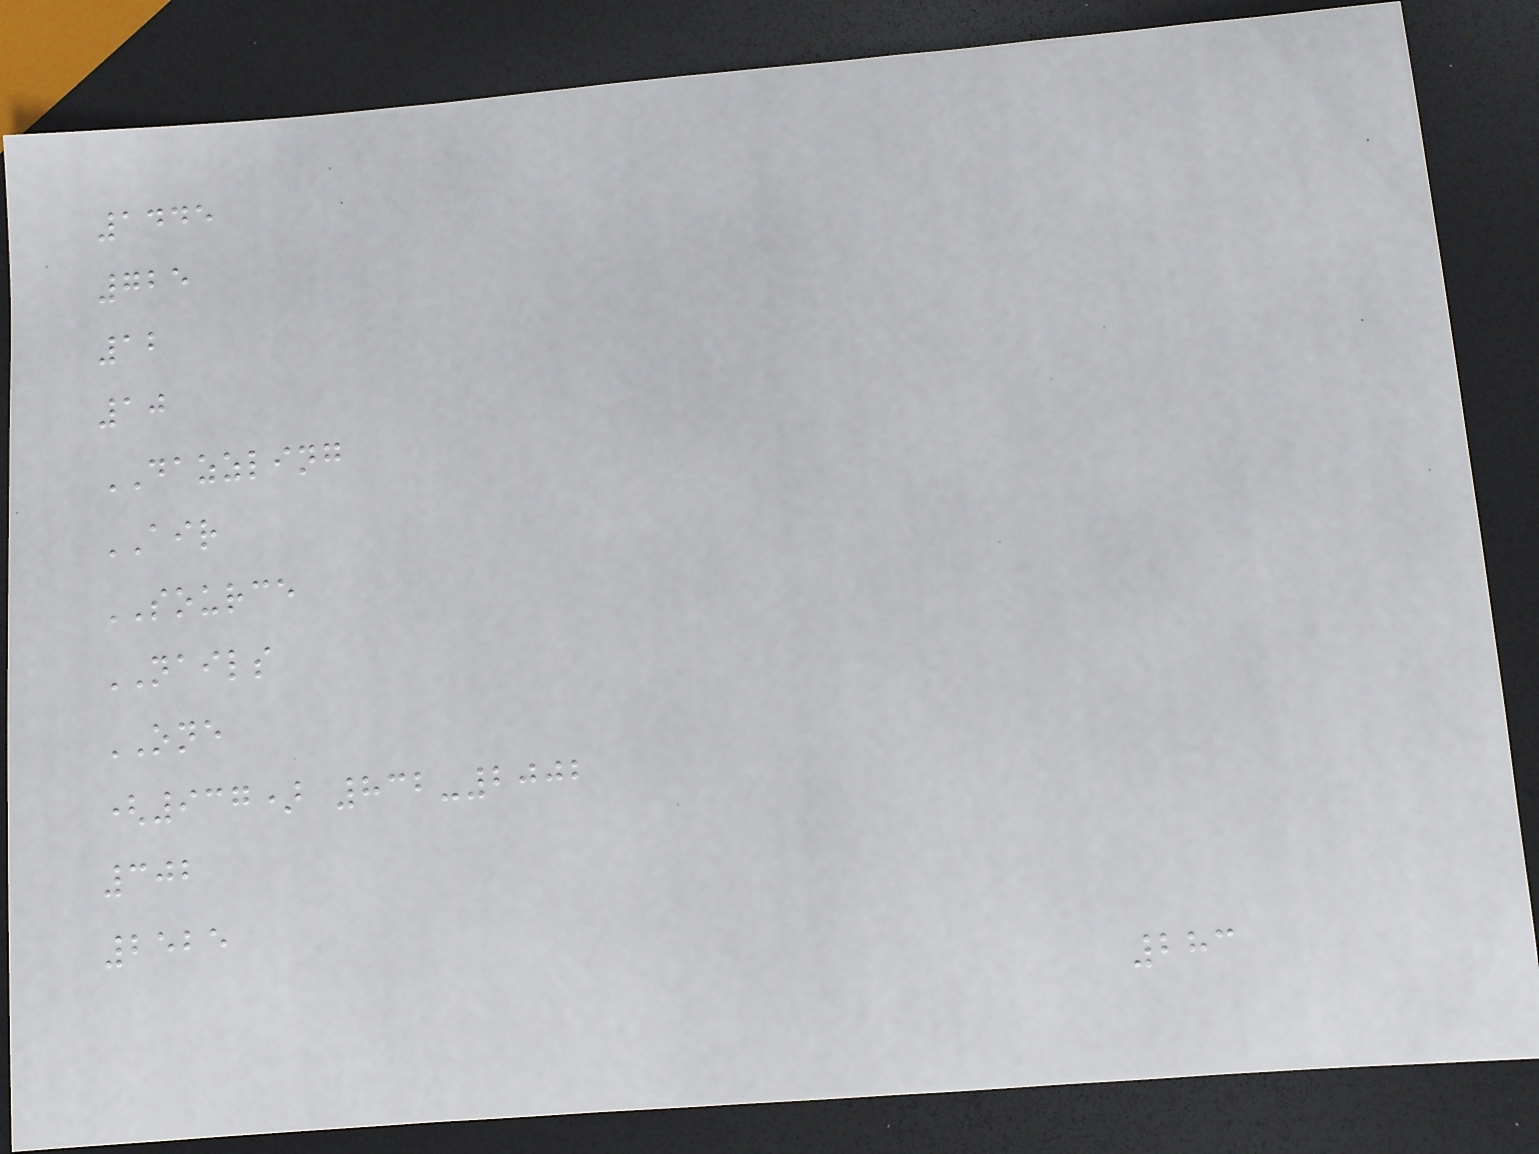1445
725
12
10
DAZZLING
AIR
SOURCE
NAILS
ONE
(937) 832-2002
302
2525
283
